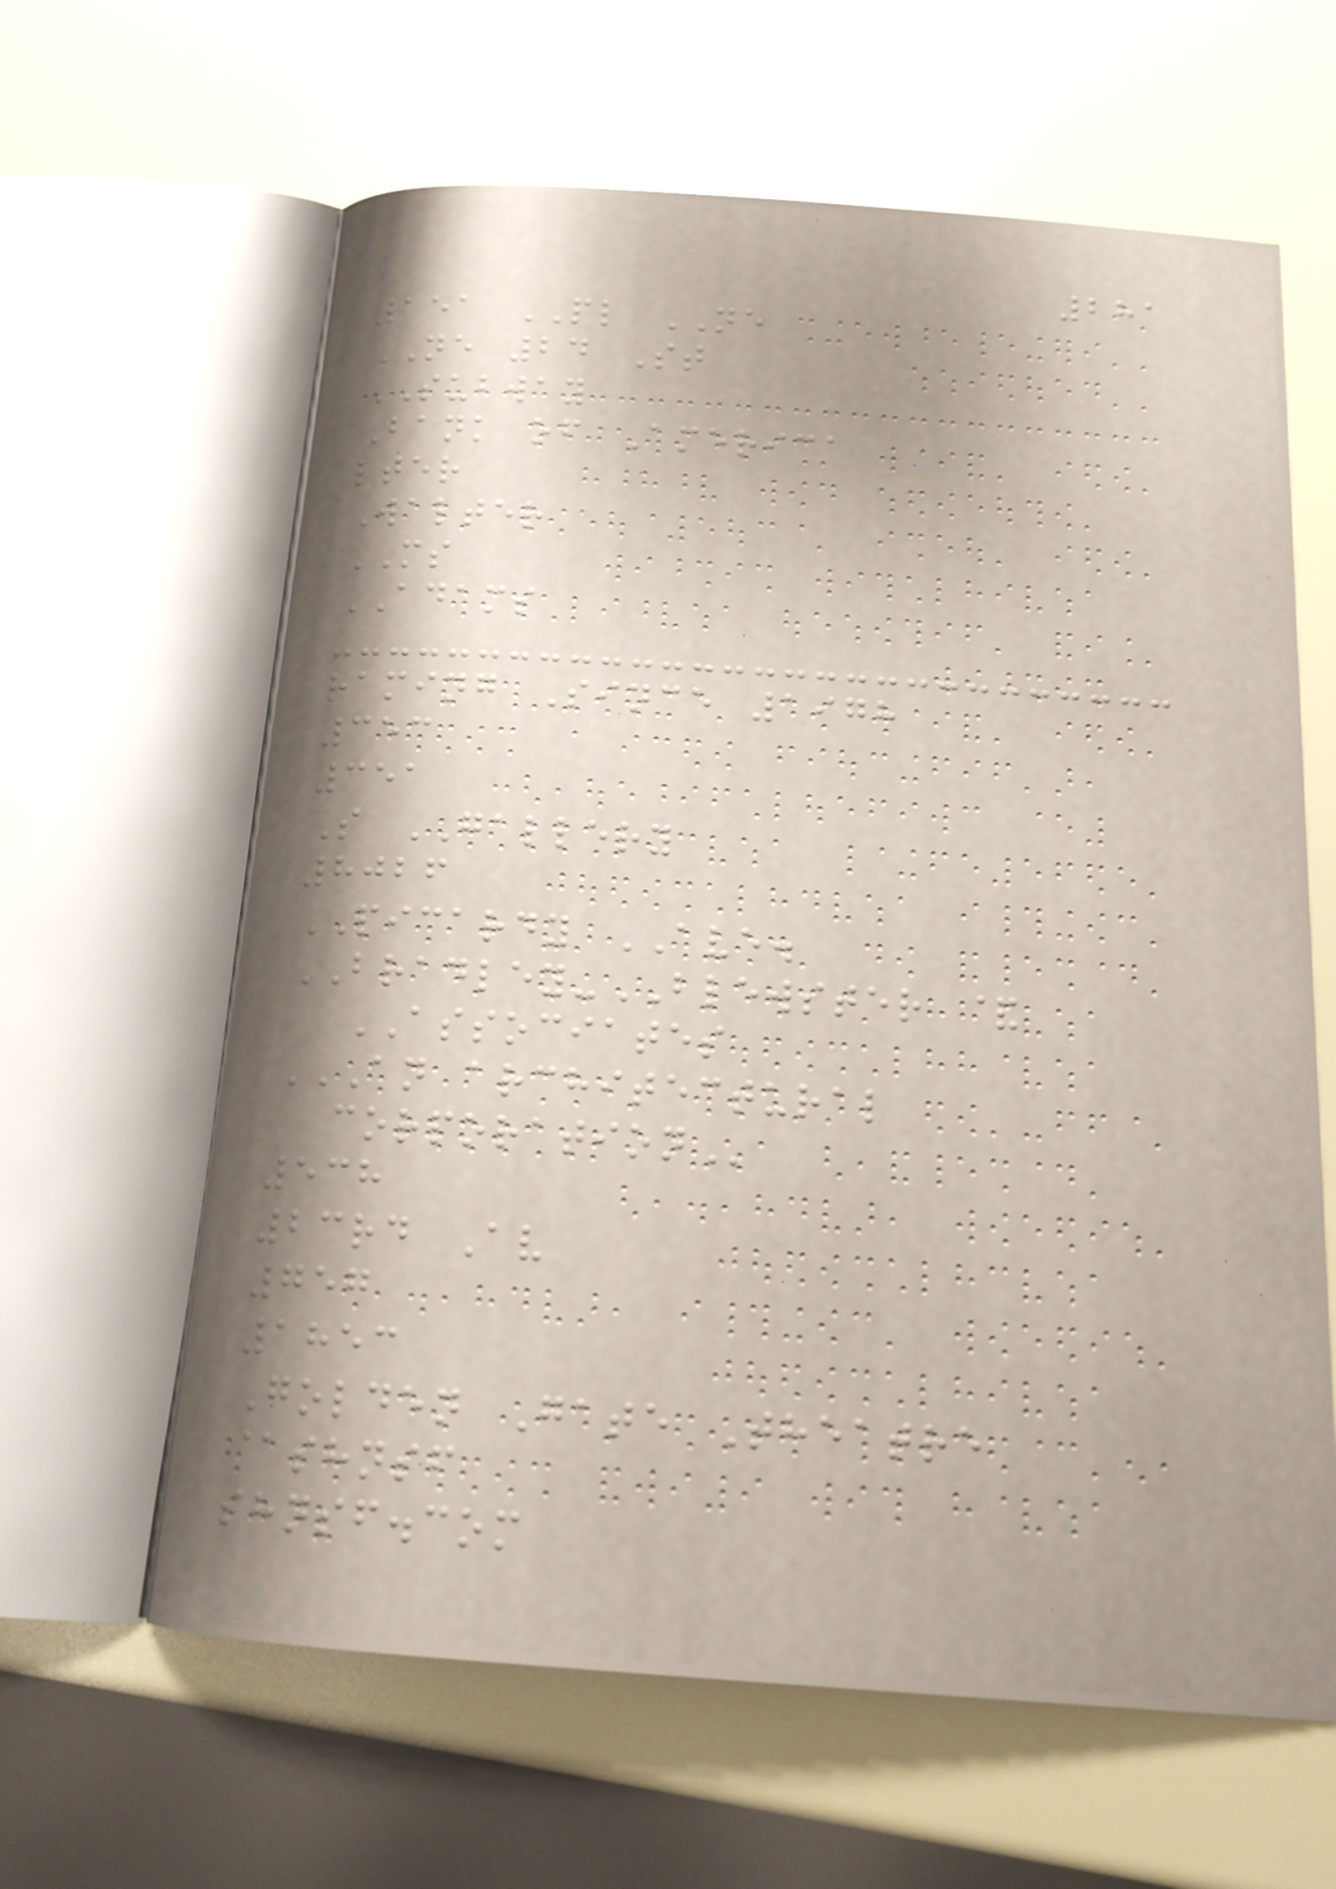281
151 PL NE
NE 24 St
SUBWAY
Bank of America
lter
Walter
MS
ADAMS
raming Since 1978
353
351
S GALLERY
8026
PICARDY AVE.
BRADLEY-BLEWSTER &
ASSOCIATES
AN ARCHITECTURAL
CORPORATION
538
23rd Av
757
1853
Golden Gate Theatre
@shnsf
shnsf.com
